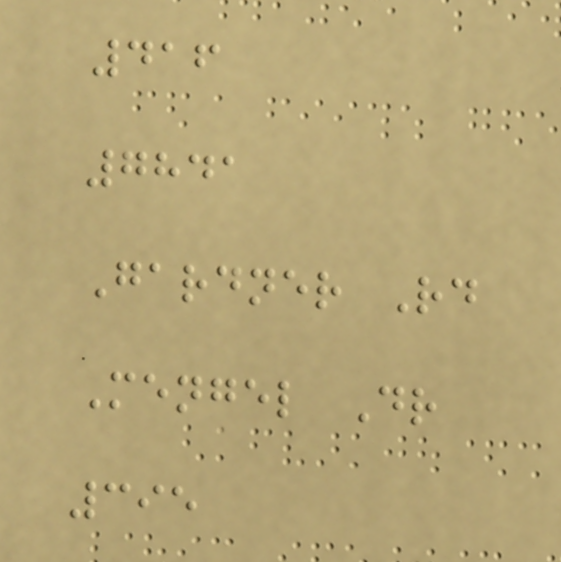416
7841
Gardner Rd
Mengel Dr
395
